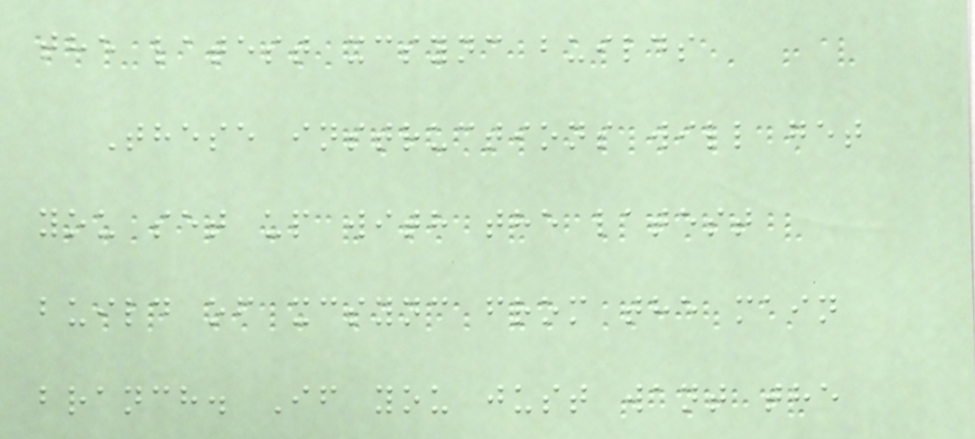the latest xcsync builds
These instructions will get
you set up with the latest
build of xcsync from the main
branch. If you just want the
